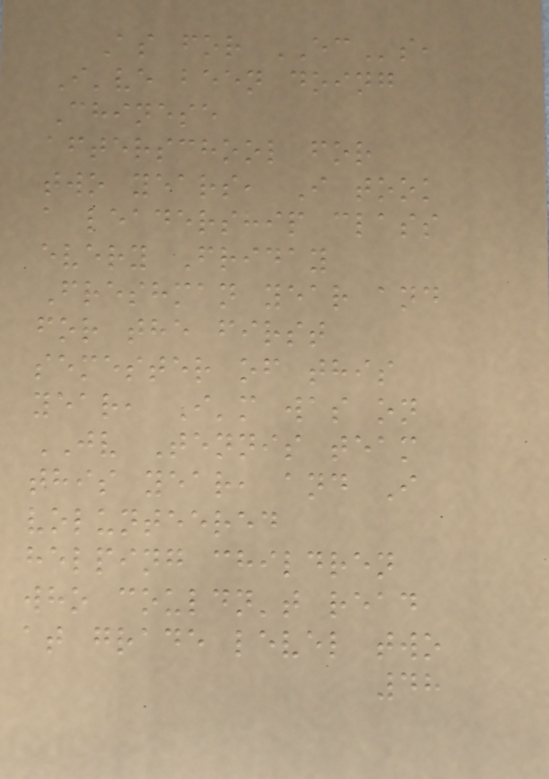As for ECs,
I've been doing
Chinese
afterschool for
two years, I took
a leadership class
every Friday
Freshman year and
for the first
semester of this
year, I'm was on
JV Tennis team
this year, and I
volunteered
helping children
who couldn't read
at grade level two
48
